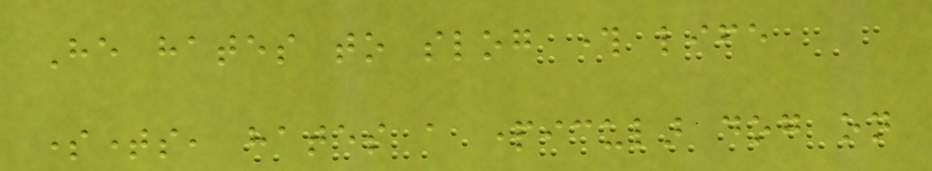He hates to slog through life
sometimes, hates a particular dog on
